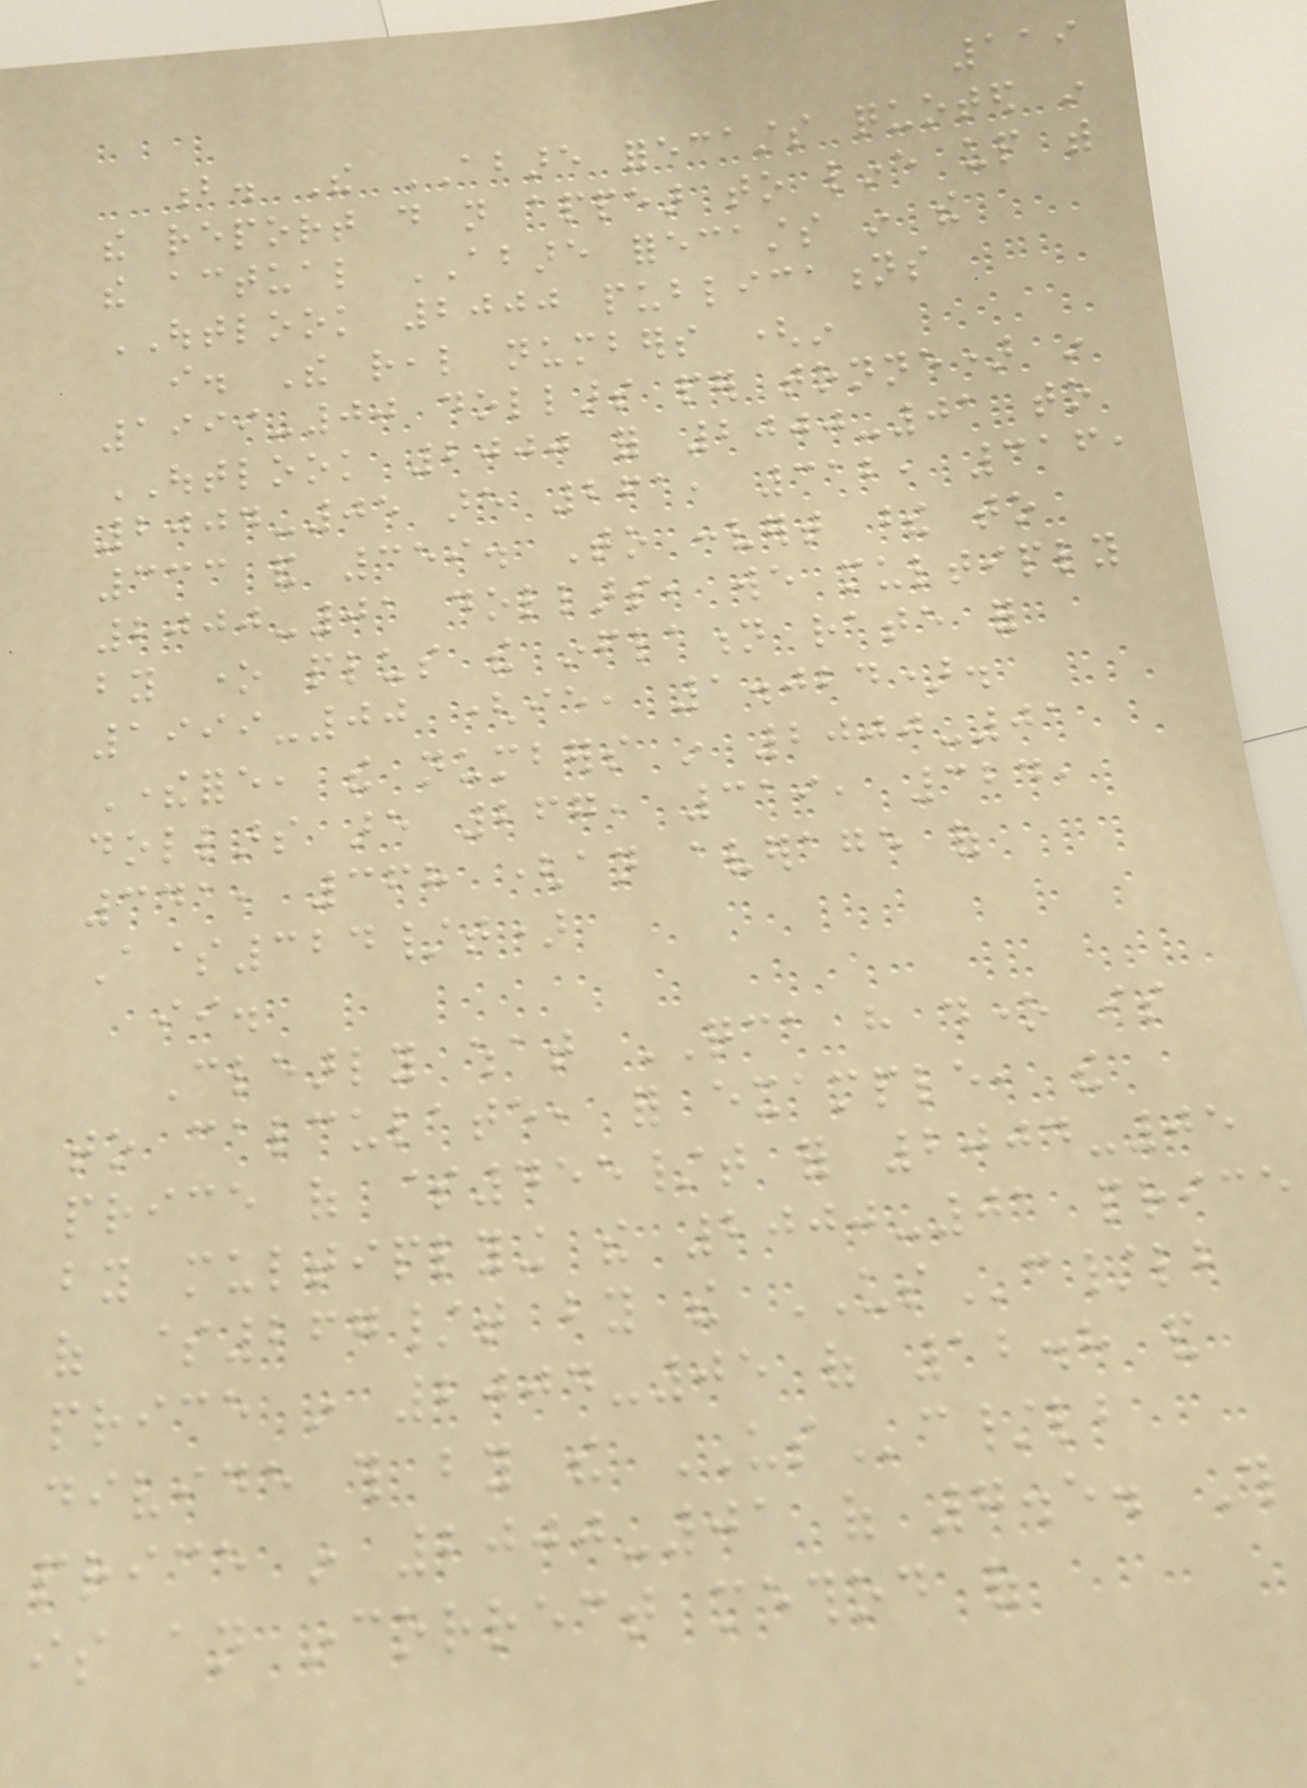119
b. The ABARE forecasts quoted in
the report do not appear to line up with
the actual ABARE forecasts in the
OUTLOOK 2000 publications
i. The real numbers (in
1999-00 dollars per tonne) in
OUTLOOK 2000 for 2000-01 to
2004-05 are 261, 312, 316,
333 and 359. To convert these to
2000-01 dollars, we multiply
by one plus the inflation rate for
1999-00 (ie, 1.024).
Therefore, the numbers in 2000-01
dollars are 267, 319, 324,
341, 368 (an average of
A$324/t)
ii.
Clearly what QCA have done is
to calculate, for example, the
price of $455/t for 2004-05
by multiplying the 2000-01 price
of $267/t by the USc/lb
price in 2004-05 of 12.8 and
divide this by the USc/lb
price in 2000-01 of 7.5. This
is an incorrect method of
